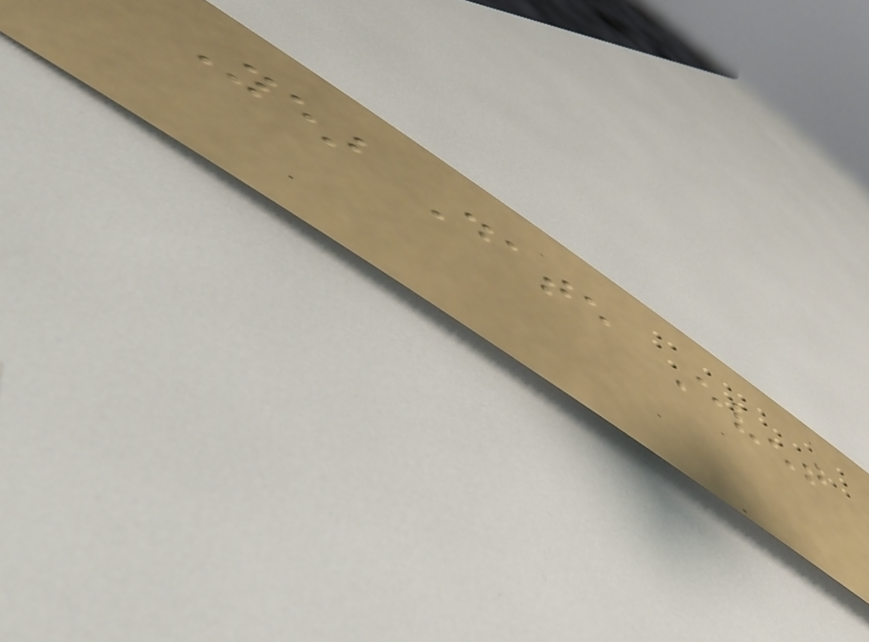Year Date Event
